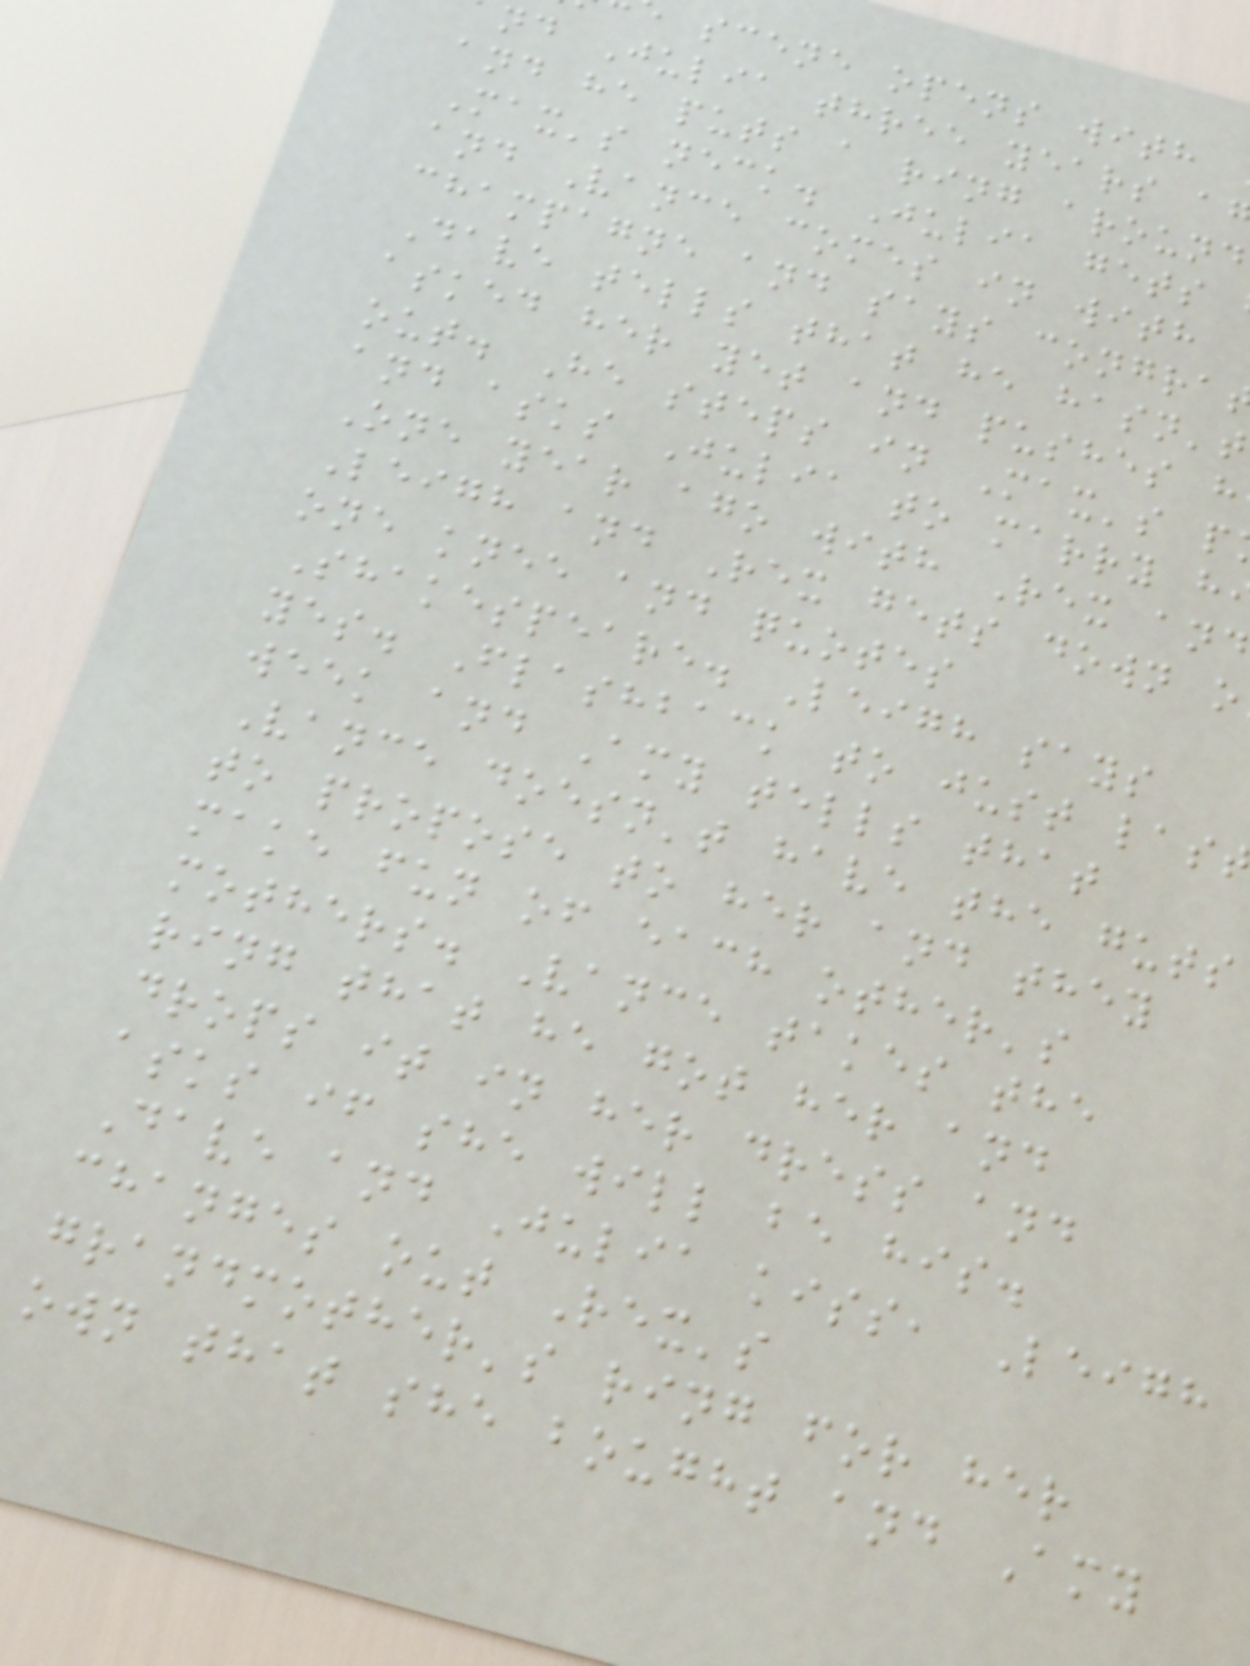scene opens with
nd Julia three years a
and he puts a ring around
Max's neck. Julia gets
and Vance comes in with
champagne and says congra
Dave tells that he hasn't
asked her yet and pushes h
out. He steps in Max's p
and asks Julia to marry h
One year ago with Rex and
Leigh and Rex gets down o
one knee and quotes
Shakespeare. Leigh says
yes. Flashback to just las
week and Amy tells that
Vance doesn't have the guts
to propose to her and they
make fun of each other's
mothers. Vance takes the
ring that he got her and
drops it in her dress and
asks if she will be his.
Dave and Julia kiss, Leigh
changes out Rex's
grandmother's ring for her
own that she bought and Amy
